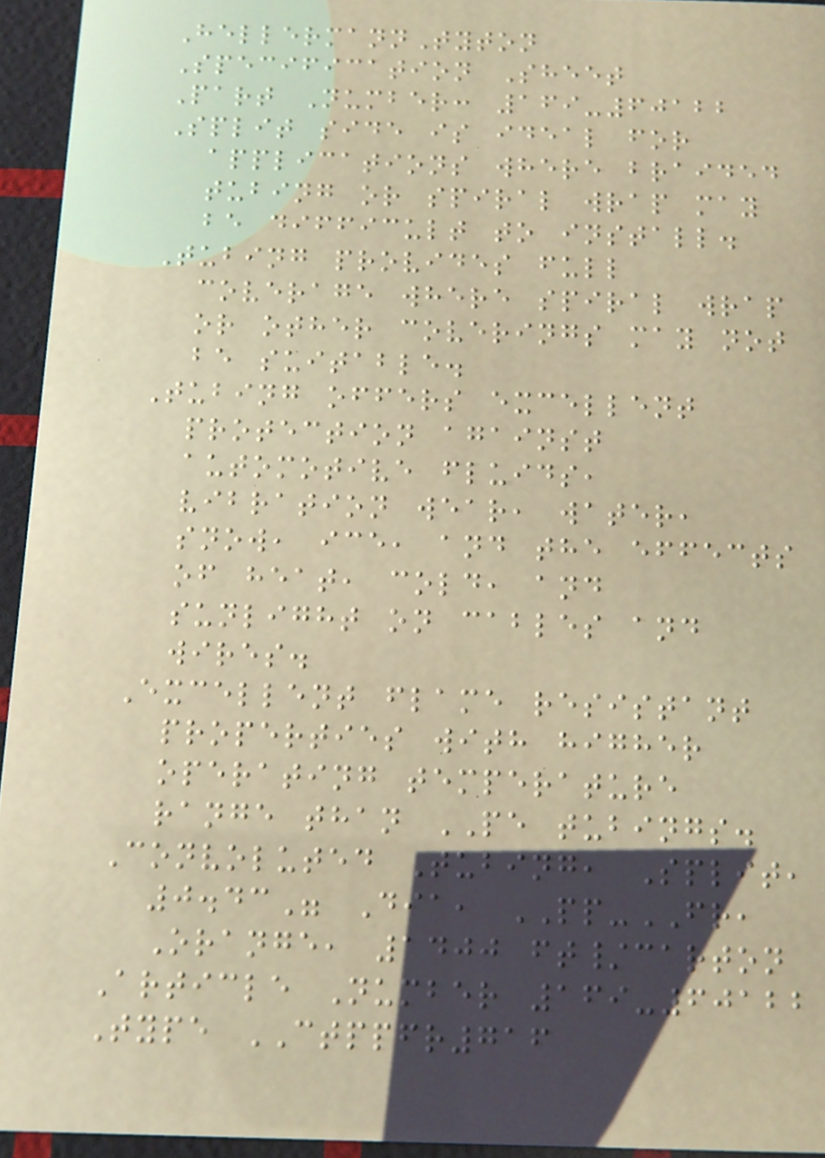HellermannTyton
Specification Sheet
Part Number: 169-60122
Split side is ideal for
applications where braided
tubing or spiral wrap may
be difficult to install.
Tubing provides full
coverage where spiral wrap
or other coverings may not
be suitable.
Tubing offers excellent
protection against
automotive fluids,
vibration wear, water,
snow, ice, and the effects
of heat, cold, and
sunlight on cables and
wires.
Excellent flame resistant
properties with higher
operating temperature
range than PE tubings.
Convoluted Tubing, Split,
0.43" Dia, PP-FR,
Orange, 1400 ft/carton
Article Number 169-60122
Type CTPPFR716
